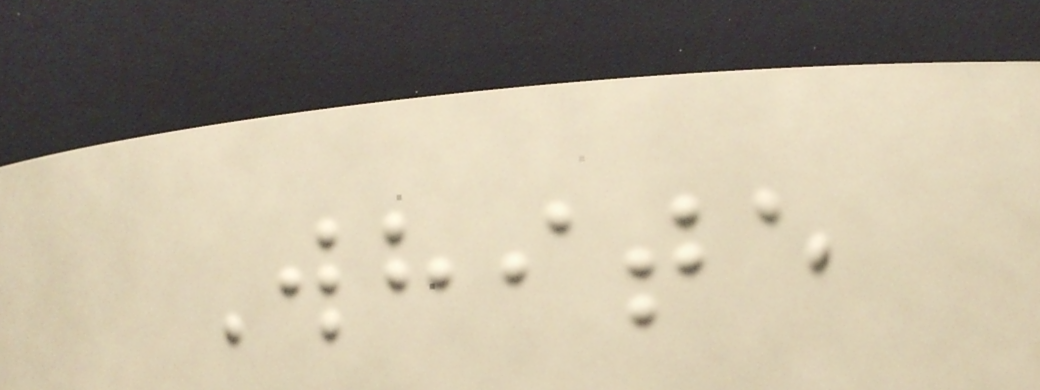White
